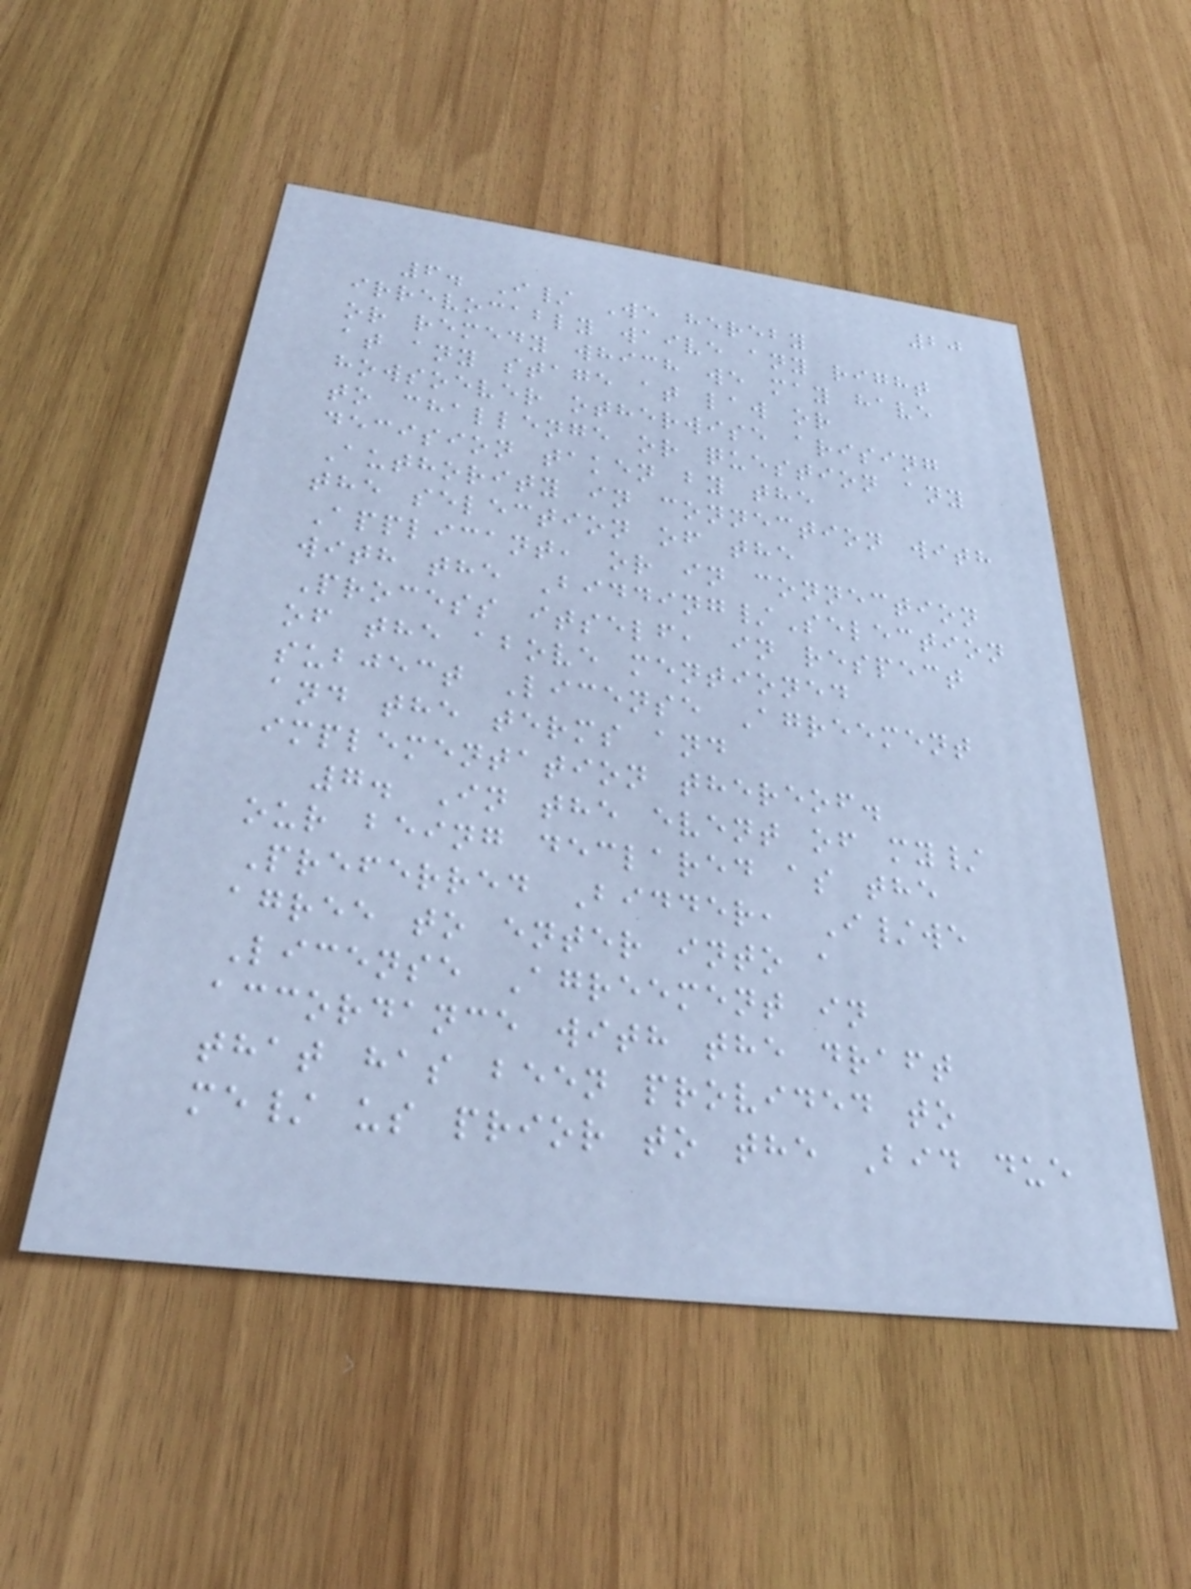20
6. I/ We hereby
irrevocably waive any right
or remedy which we may have
at any stage at law or
howsoever otherwise arising
to challenge or question any
decision taken by the
Authority in connection with
the selection of the
Applicant, or in connection
with the Bidding/Selection
Process itself, in respect
of the above mentioned
subject License Agreement
and the terms and
implementation thereof.
7. In the event of my/
our being declared as the
Preferred Bidder, I/we
agree to enter into a
License Agreement in
accordance with the draft
that has been provided to
me/ us prior to the Bid due
